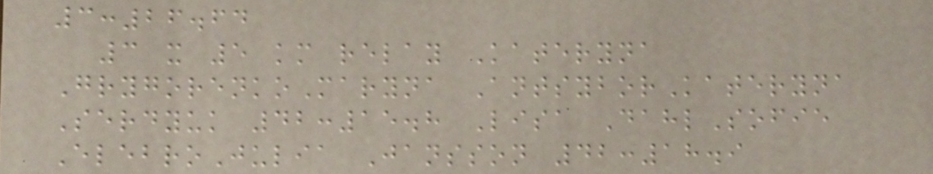3:26.64
3 x 5 km relay Kateryna
GrygorenkoMaryna AntsyborKateryna
Serdyuk 42:15.8 Lisa DahlSofie
ElebroJulia Jansson 42:18.9
